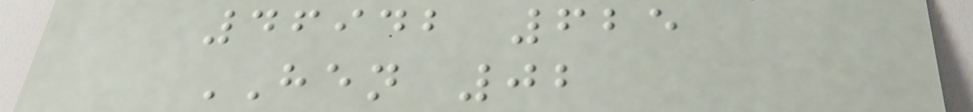46942 625
HEN 02
